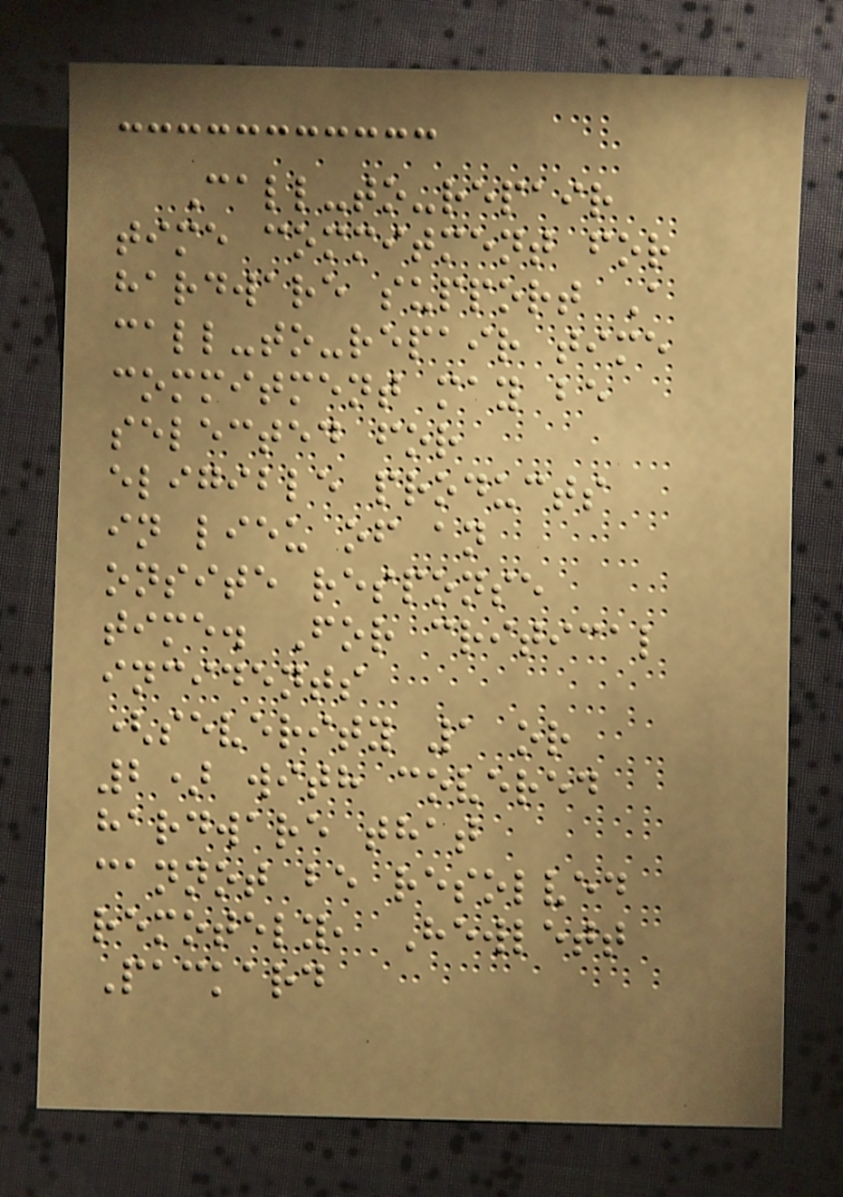Call-to-repair
time commitment for
hardware support A
call-to-repair time
commitment may be
selected for
eligible products
in lieu of an
onsite response
time. For critical
incidents
(severity 1 or
2) with covered
hardware that
cannot be resolved
remotely, Hewlett
Packard
